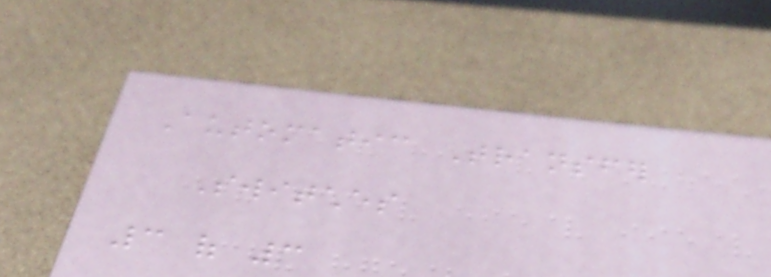Automatic Transfer
Switches
3 of 3
